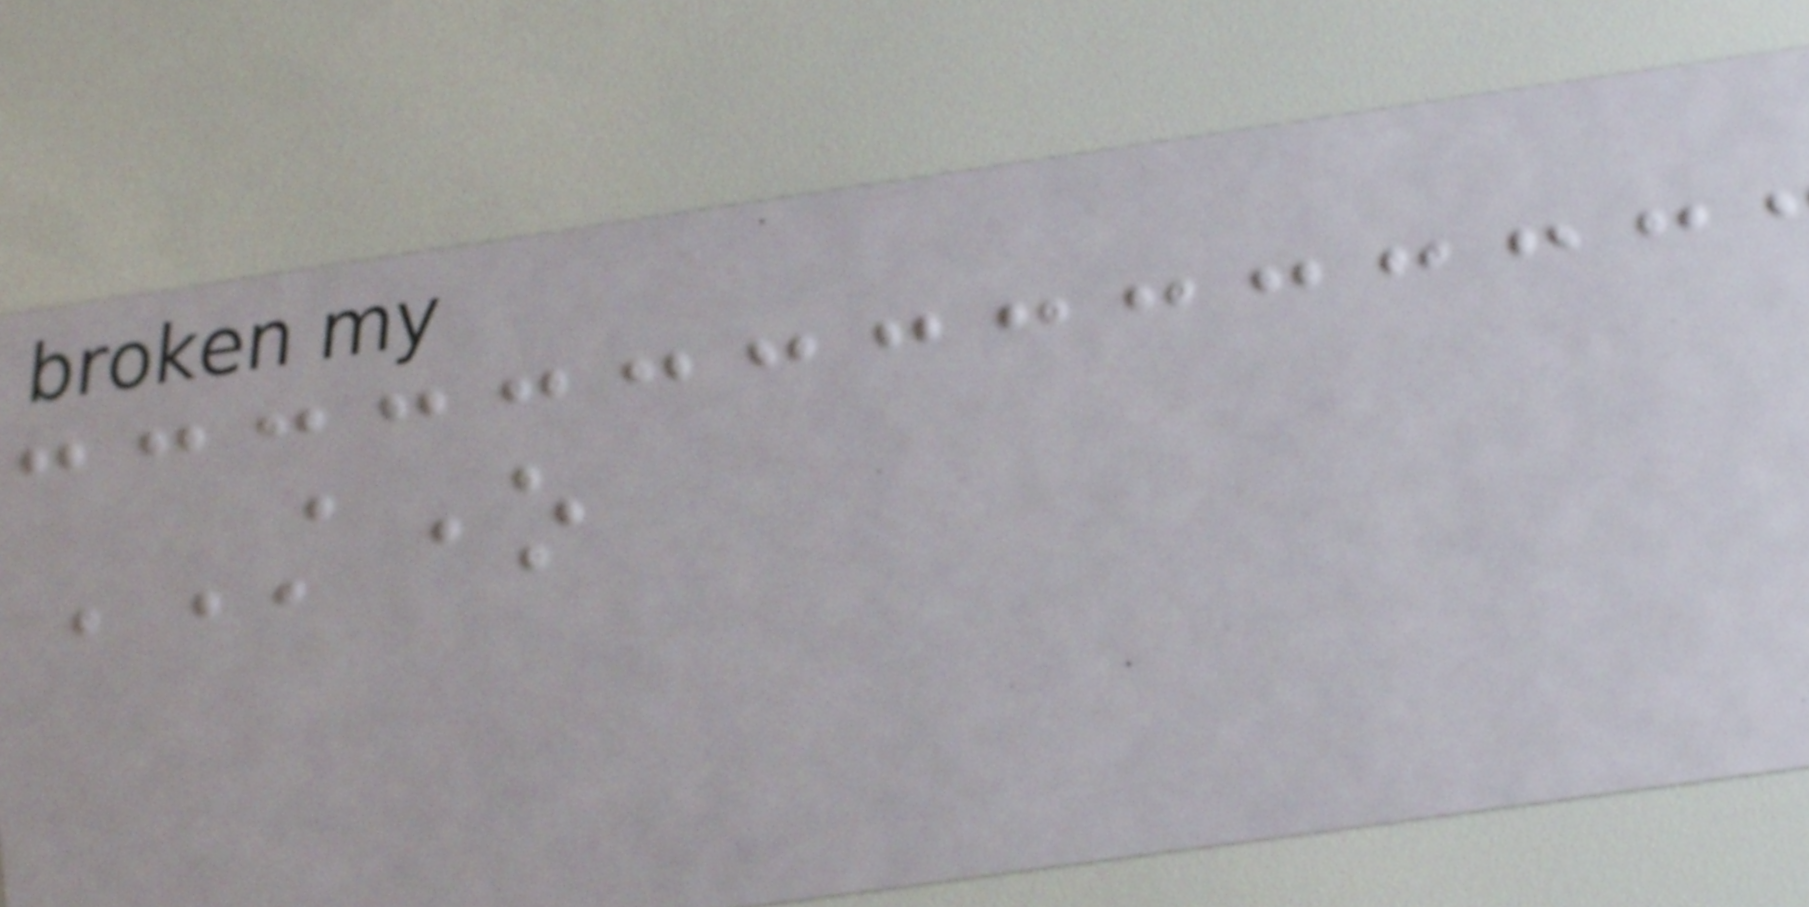STONE
